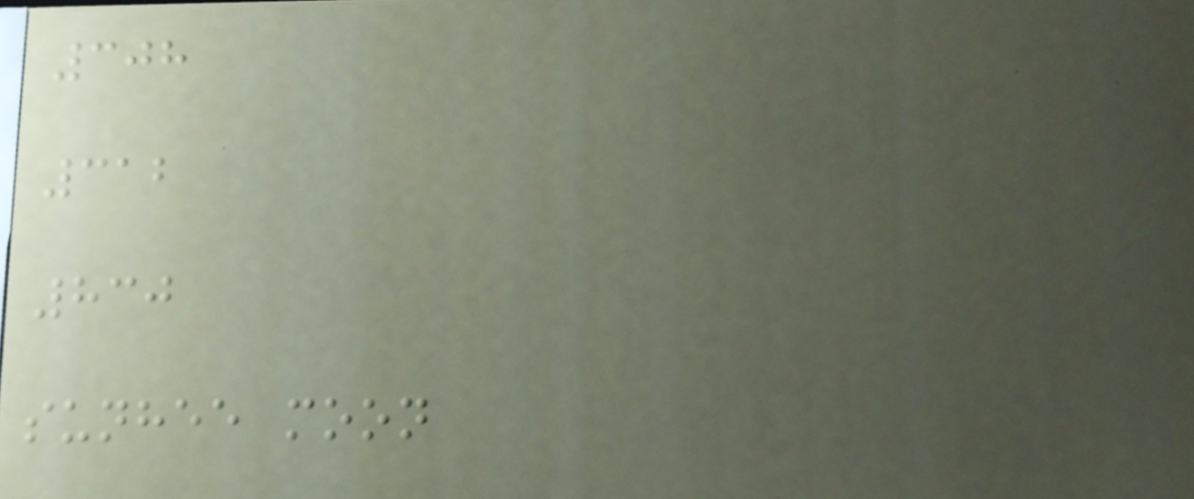308
312
830
sunhee moon
